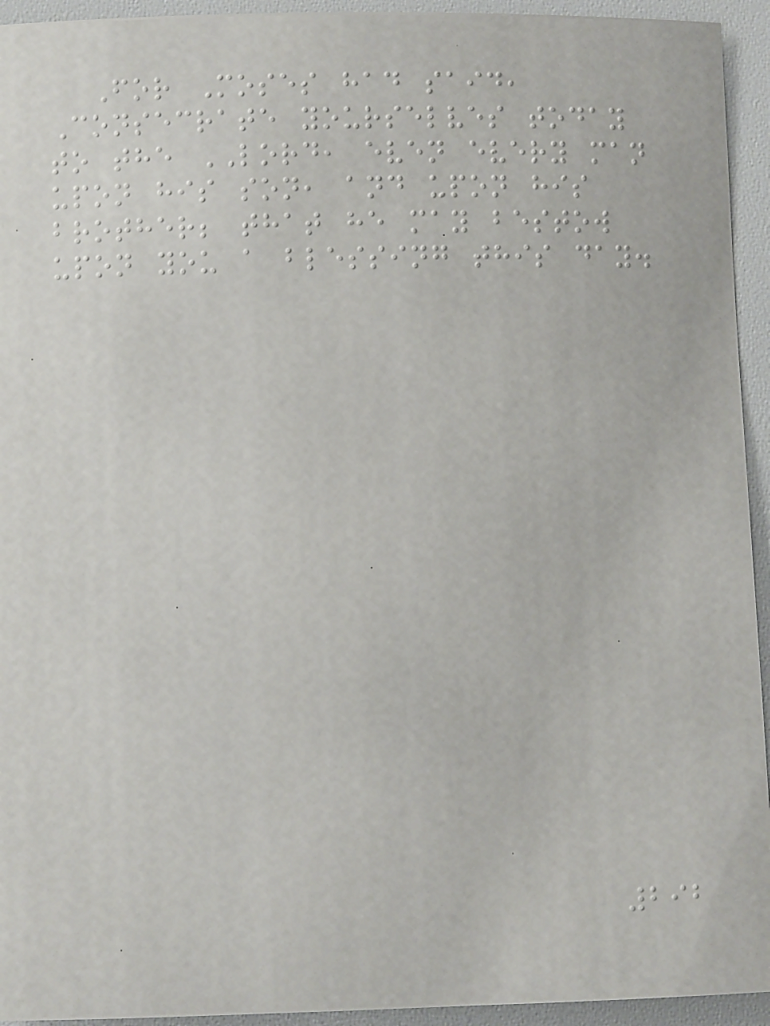For Moses had said,
Consecrate yourselves today
to the LORD, even every man
upon his son, and upon his
brother; that he may bestow
upon you a blessing this day.
292
